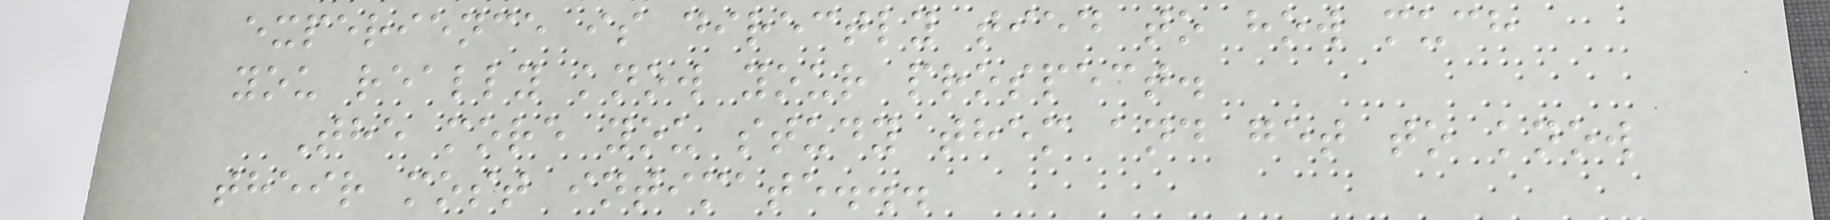experience is directly tied to how much
you really know your prospect.
The more you study them and get to know
their most intimate...
